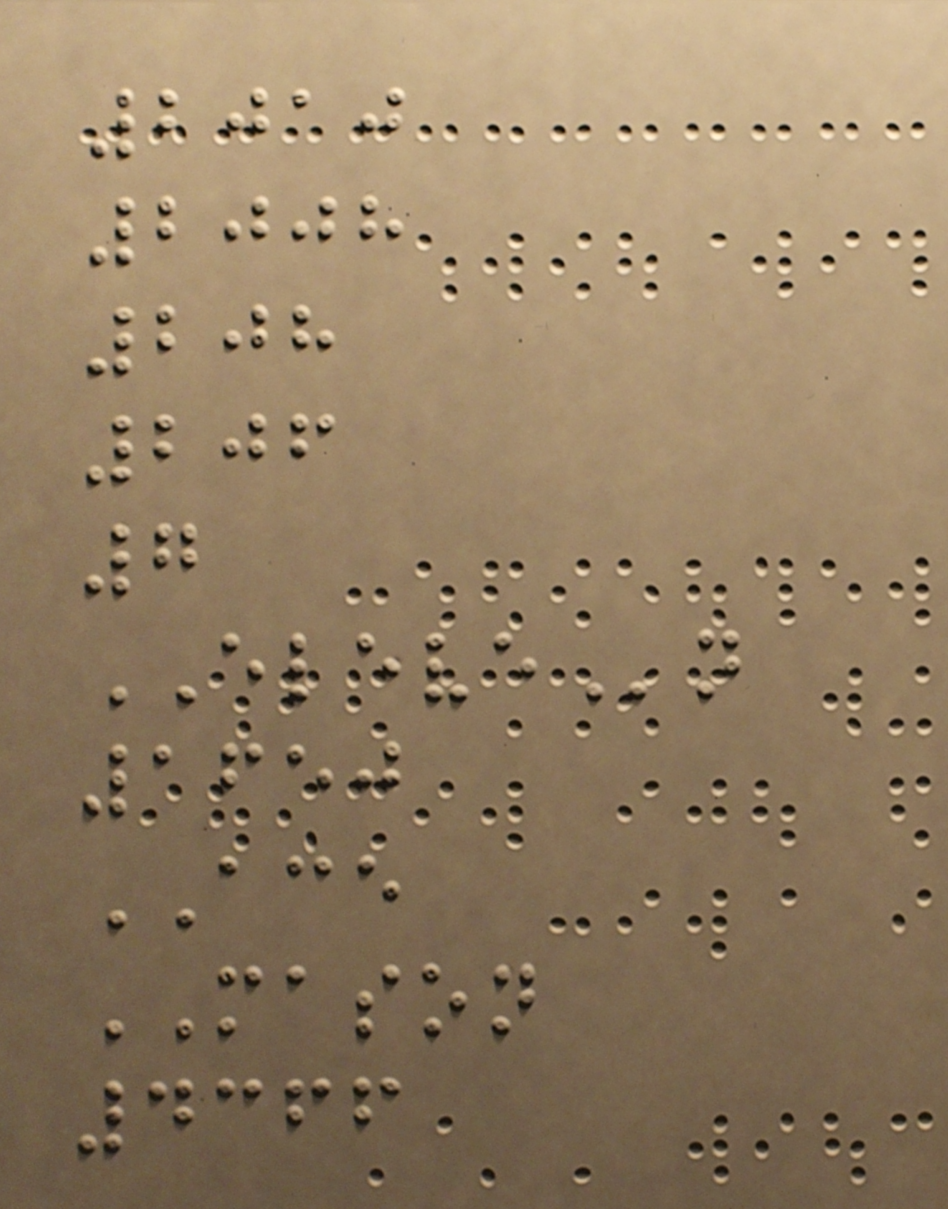2010
2008
208
206
7
ELEVEn
1650
ACE
MASON
4366
